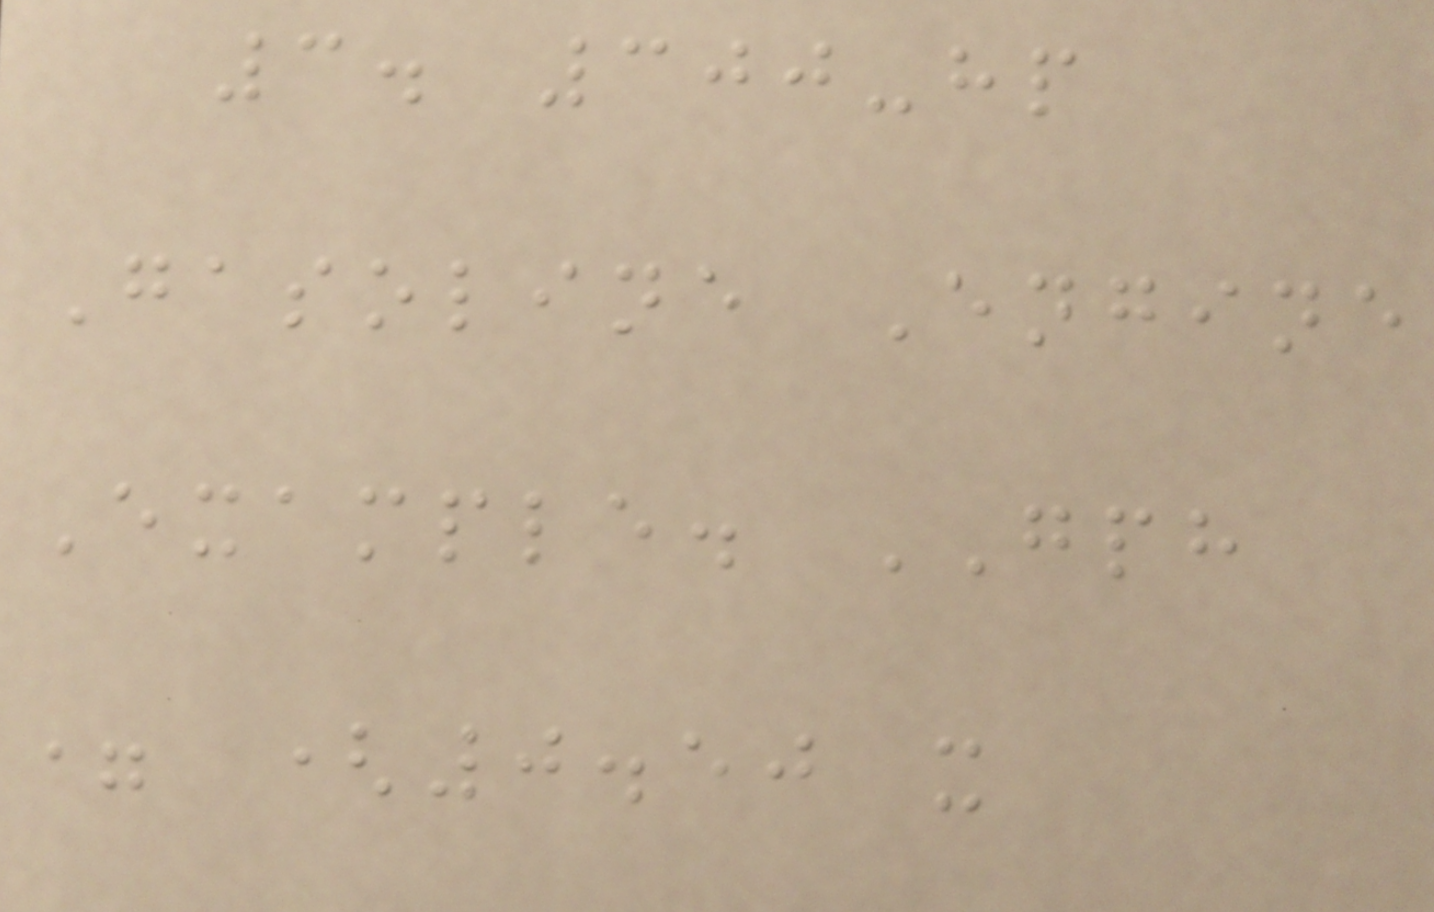3. 300-hp
Gasoline Engine
Example. GPH
= (0.50 x
